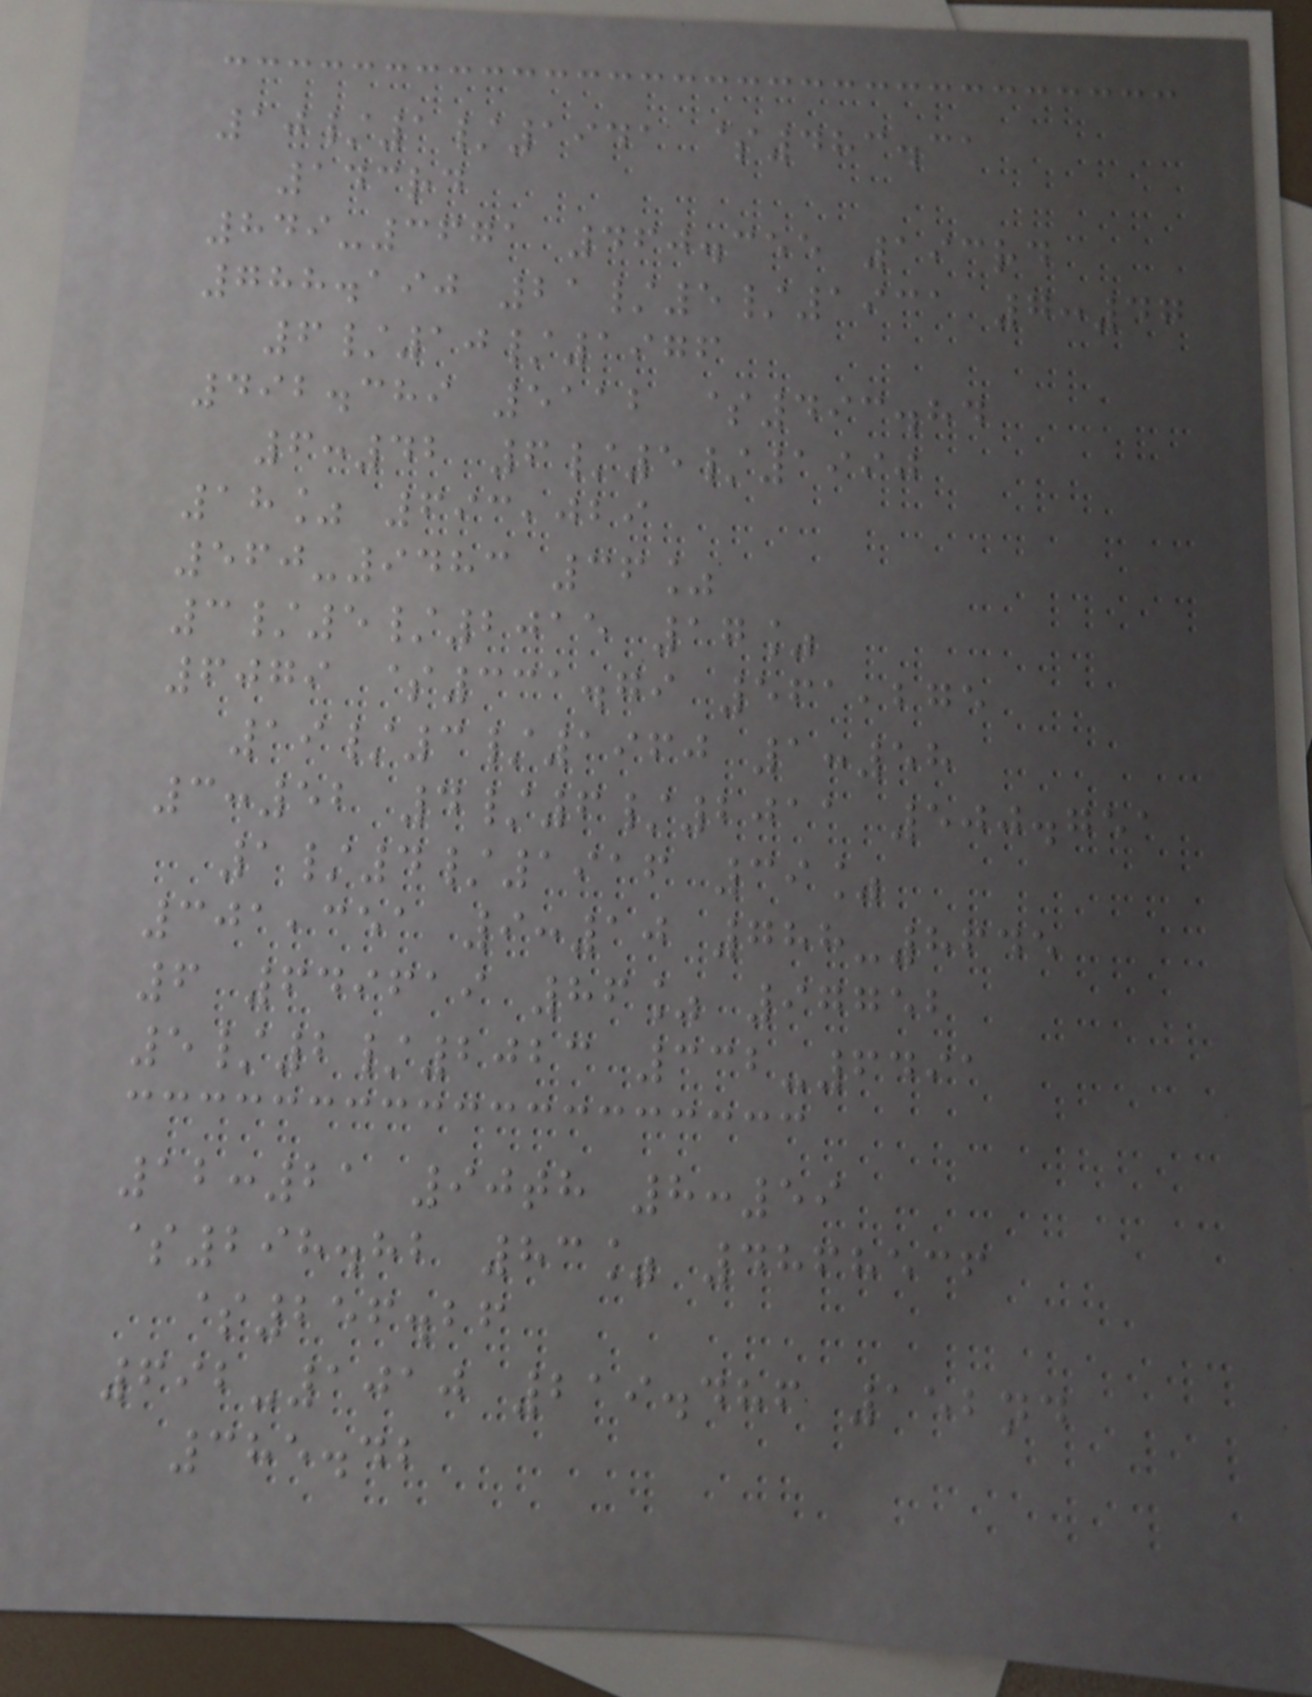10/1/1941 $483.31
143rd
849-3671 460.355 193rd
788.190 21/5/1931 7:47
6/10/1976
492.389 5112 $493.84
6:42 6/5/1990
18% 693,029
560-9483 36%
3/5/2015 17%
6079 $331.79 561,275
19/3/1960 1:58
3:52 4/6/2011 500.751
1/4/1916 39%
301,351 9:10 788-8645
6 649619 86% 97752
5/2/2023 332-6491
12:21 90th 8:59
$298.82 83% 4868536
$256.26
692-1010 219.486 152nd
385.42
